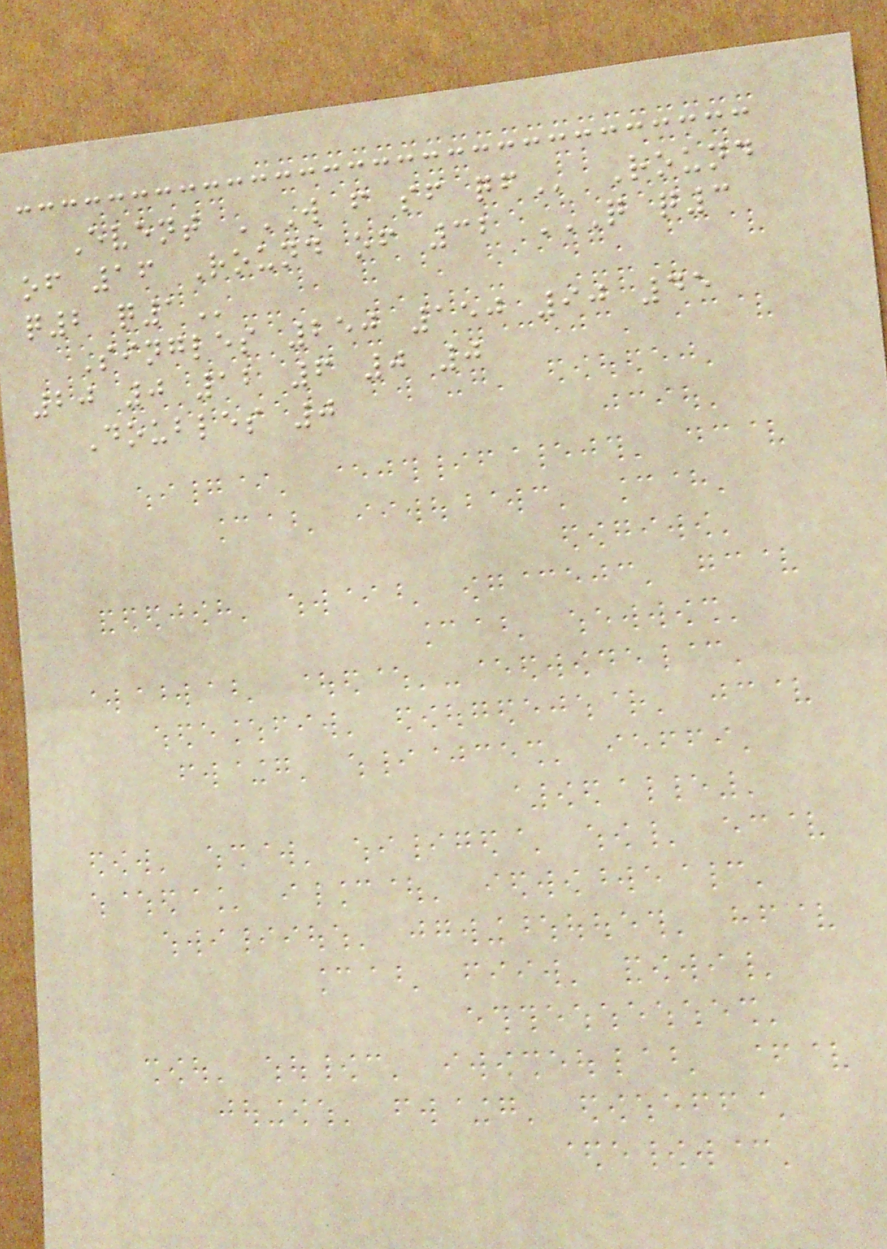Event W F SF QF Round
of 16 Round of 32 Q Q3
Q2 Q1
Singles 250 150 90 45
20 0 12 6 0 0
Doubles 0
